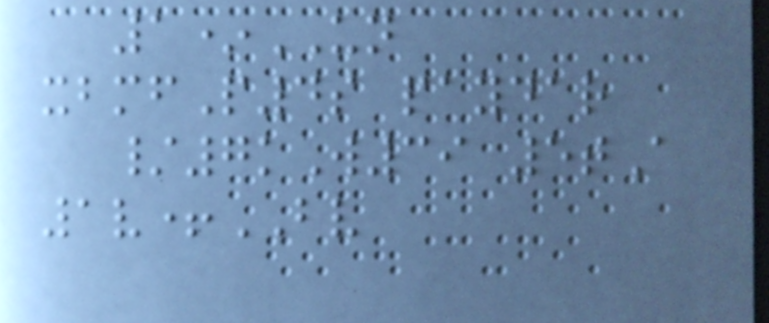1*UN
xbmfP4s paydar
/7kW39 5tA
1v+BV
